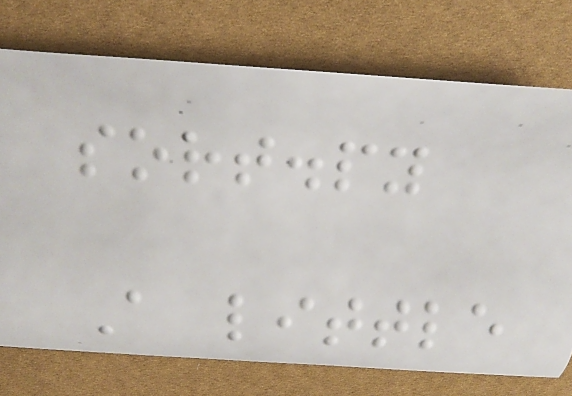sort.py
A little
